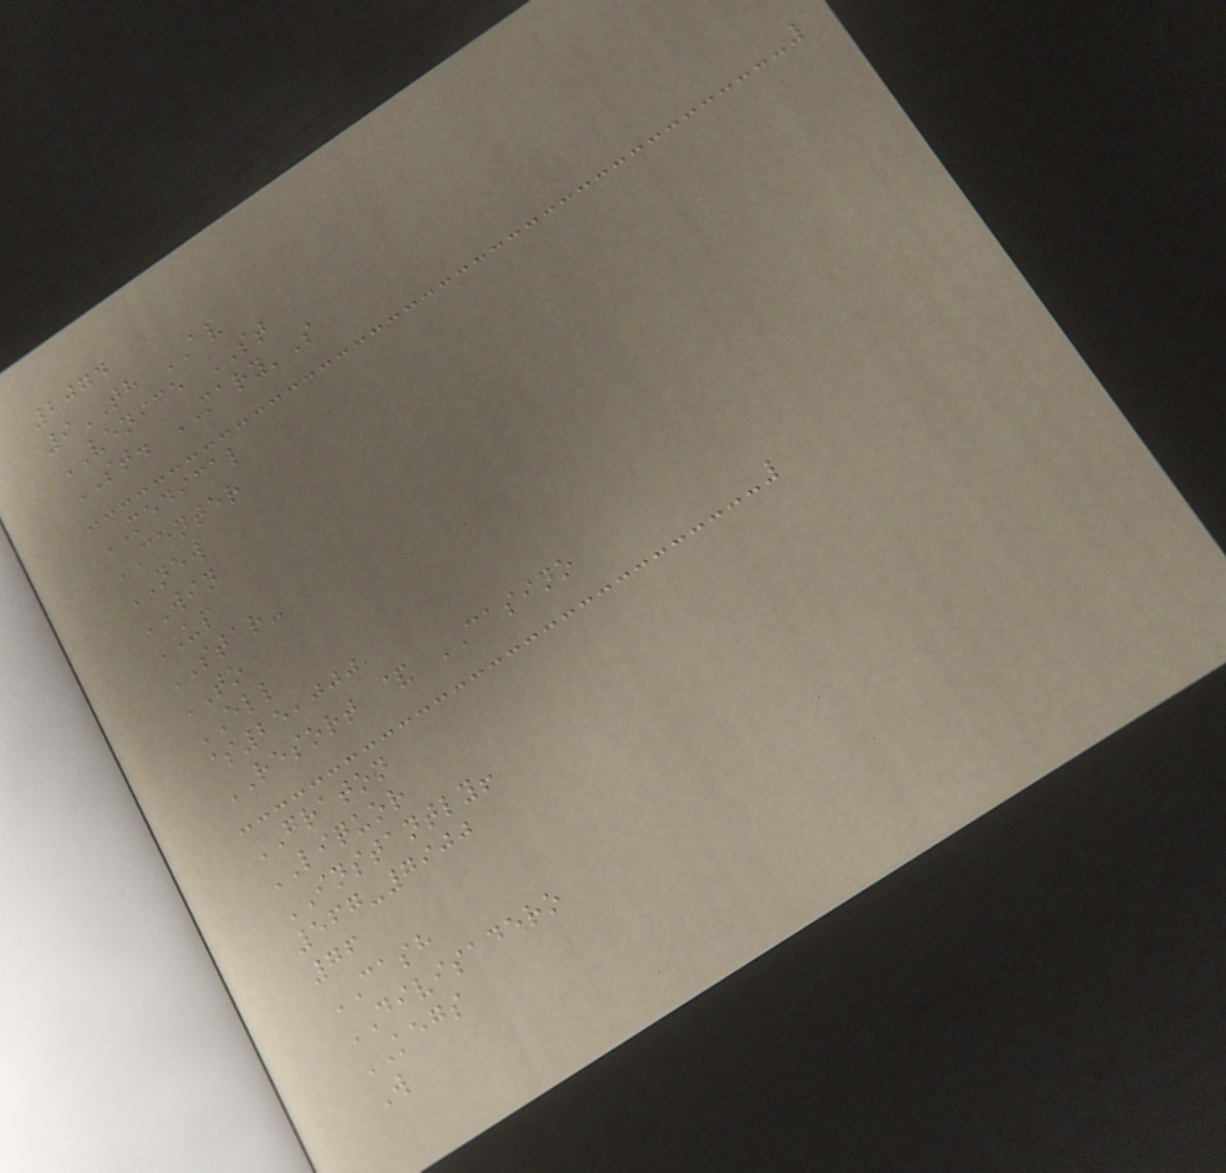2074
9TH AV
VENICE ST
ST. MARY'S
MEDICAL
CENTER
NEW
WIN
UP
STAR-
TO
ELL
$25,000
RESORT & CASINO
GRATON
LIQUOR
INSTANTLY!
567-7900
76
CASH
DIVISADERO
KEGS
W
